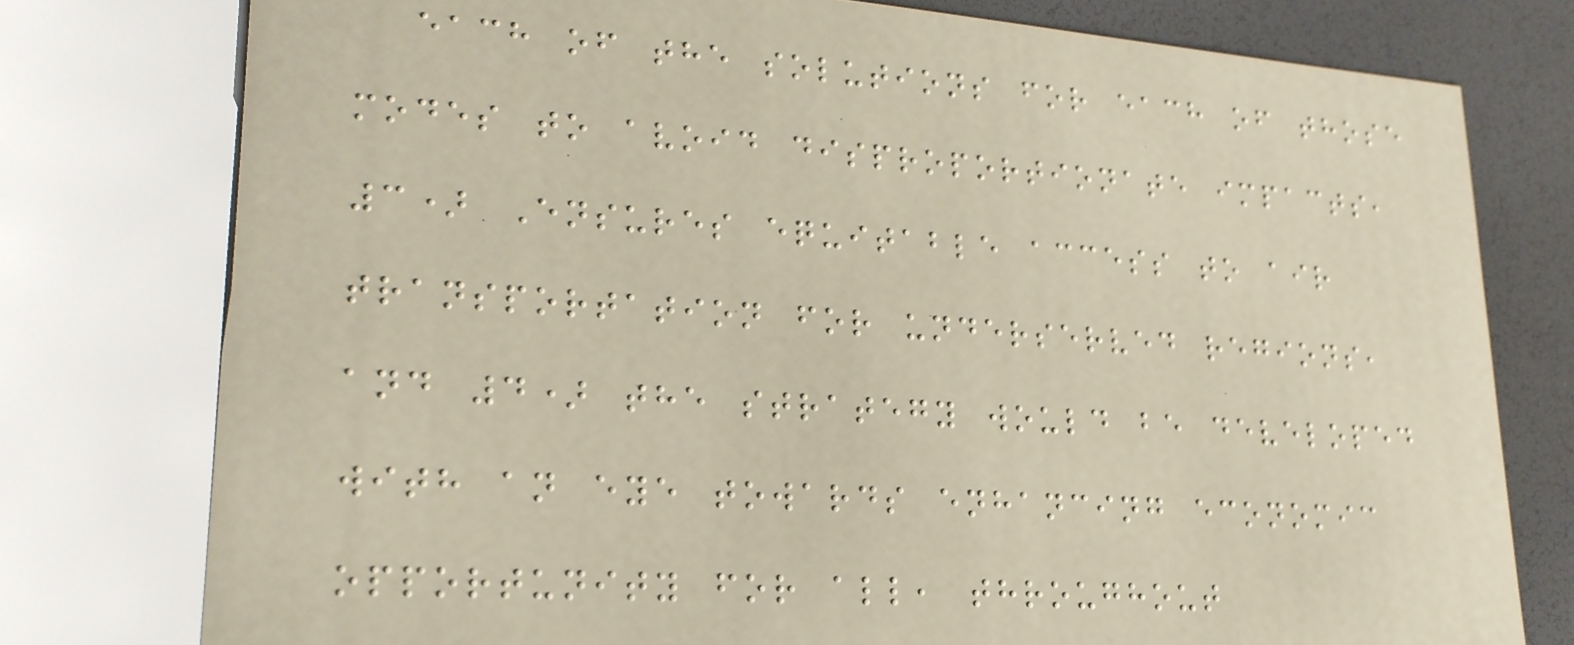each of the solutions for each of those
modes to avoid disproportionate impacts,
3) Ensures equitable access to air
transportation for underserved regions,
and 4) the strategy would be developed
with an eye towards enhancing economic
opportunity for all, throughout
